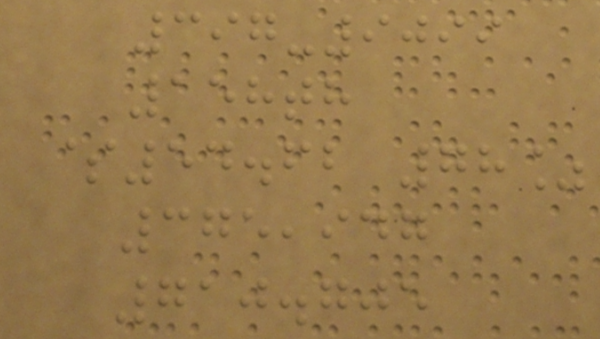397-9099
158th
$54.62 78%
375,947
710.705
